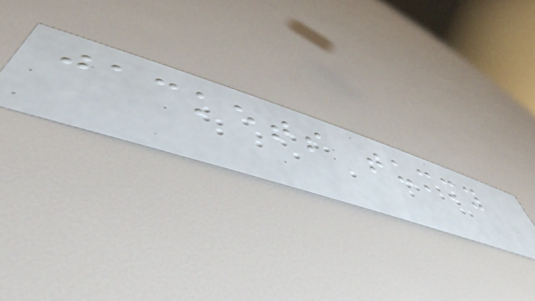jackets tummy
